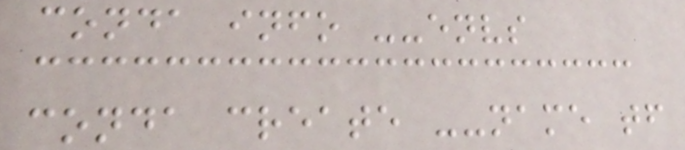conda info --envs
conda create --name tf
